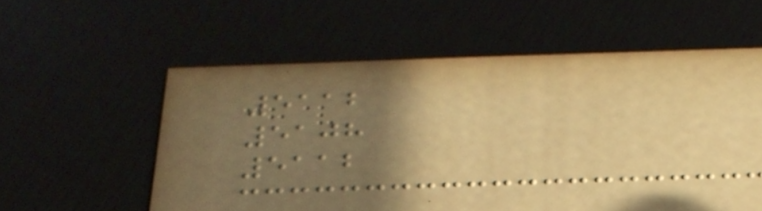5112
5108
5112
